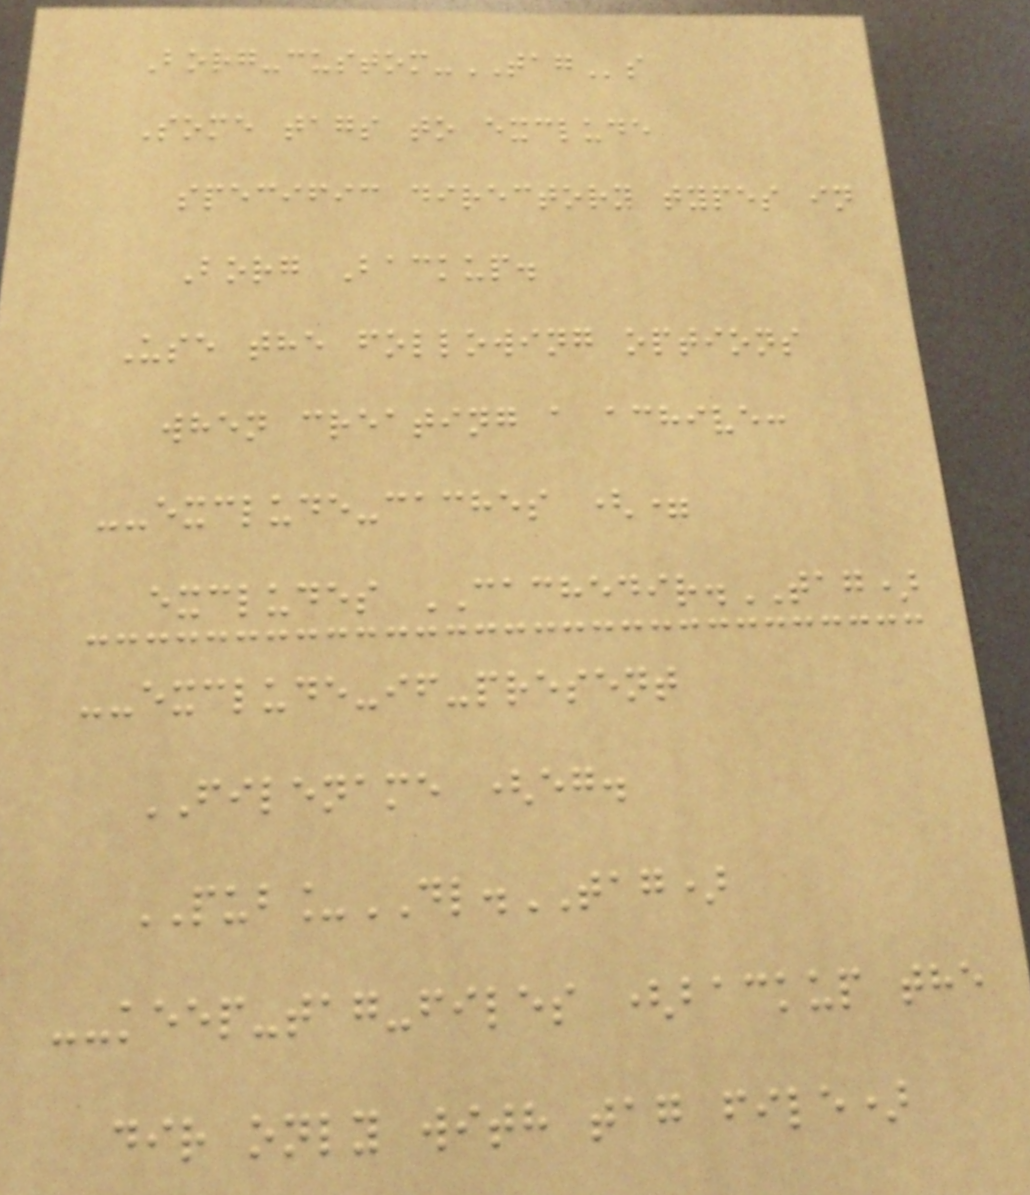Borg-custom-TAGs
Some tags to exclude
specific directory types in
Borg Backup.
Use the following options
when creating a achive:
--exclude-caches (=
excludes CACHEDIR.TAG)
--exclude-if-present
FILENAME (eg.
PUB_DL.TAG)
--keep-tag-files (backup the
dir only with tag file)
